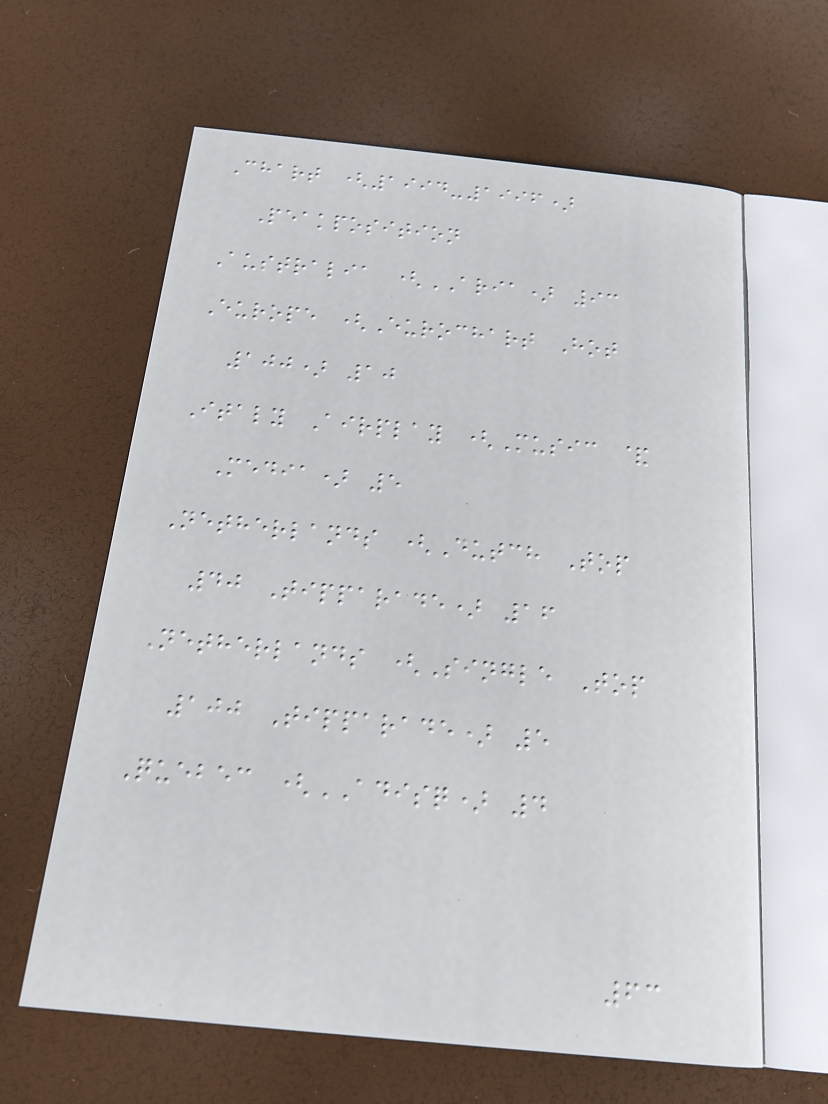Chart (1994-1996)
Peakposition
Australia (ARIA) 93
Europe (Eurochart Hot
100) 10
Italy Airplay (Music &
Media) 5
Netherlands (Dutch Top
40 Tipparade) 16
Netherlands (Single Top
100 Tipparade) 5
Quebec (ADISQ) 4
63
